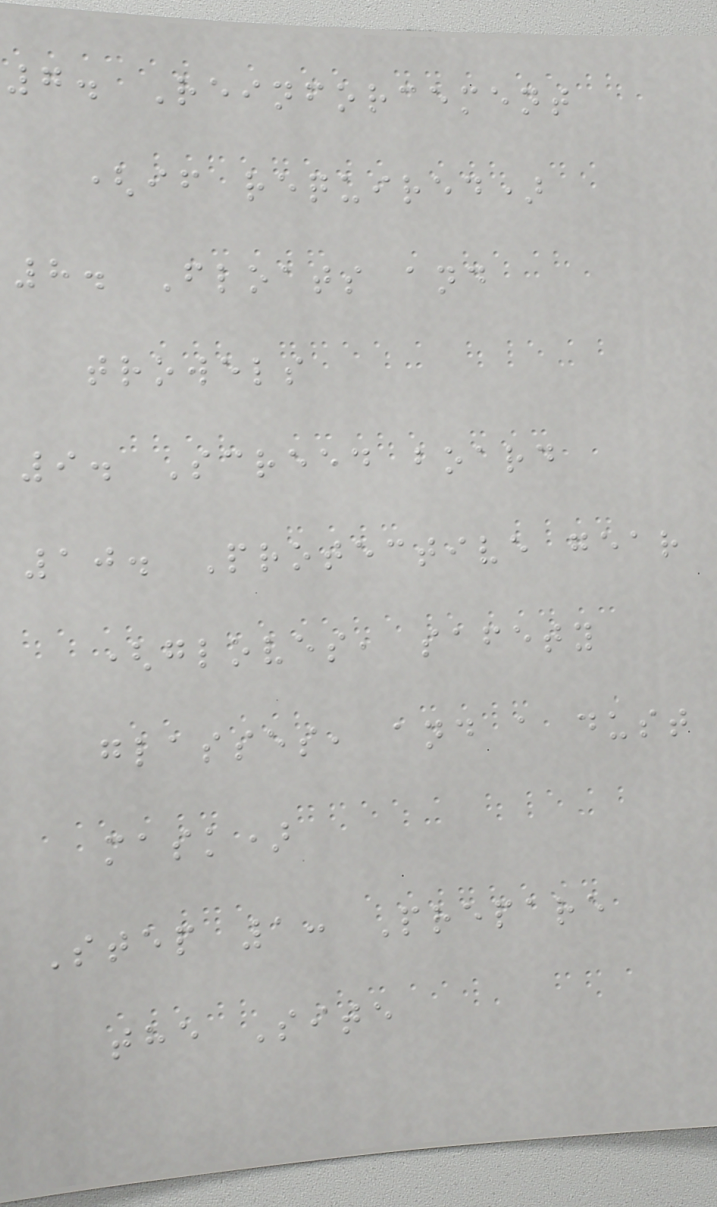7. Reinforcement
(if required)
8. Floats and
trowels
9. Screed board
10. Protective gear
(gloves, safety
glasses, and a dust
mask)
Step 1: Prepare
the Site
